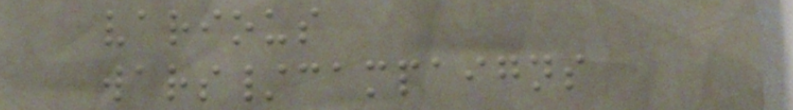various
wars/campaigns
